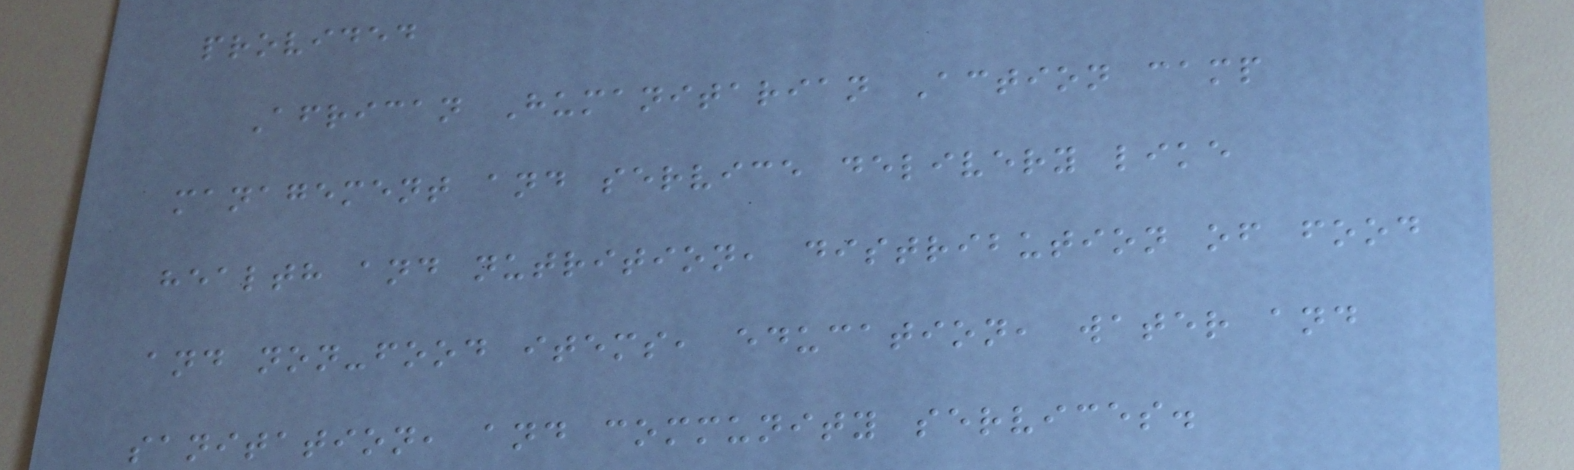provided
African Humanitarian Action camp
management and service delivery like
health and nutrition, distribution of food
and non-food items, education, water and
sanitation, and community services.
